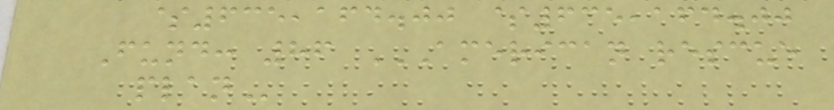$635,164.00 $635,164.00
Fund: 86 AMERICAN RESCUE
PLAN
